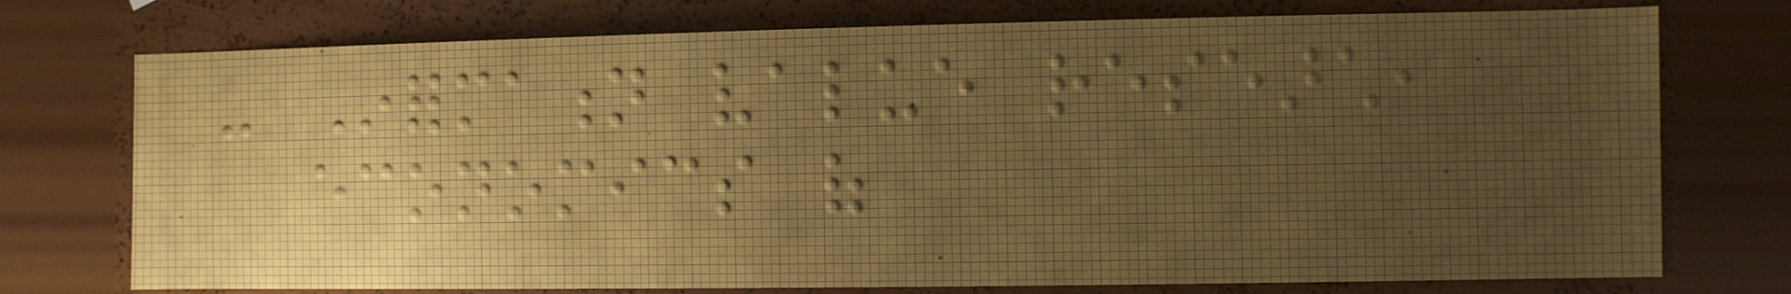- Information value research,
economics of
